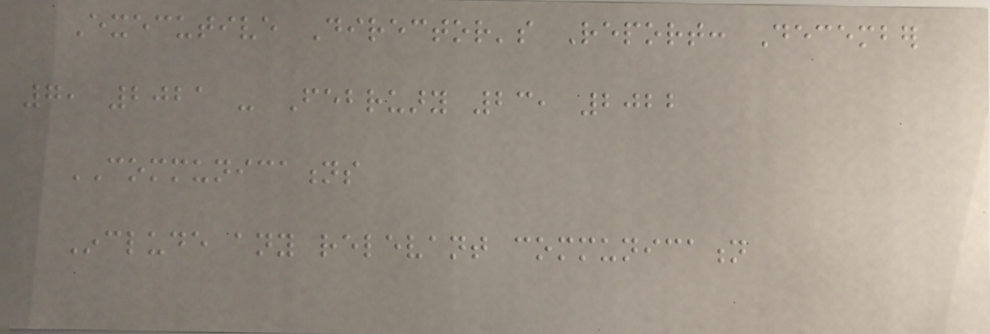Executive Director's Report: December
7, 2021 - February 23, 2022
COMMUNICATIONS
Include any relevant communication
